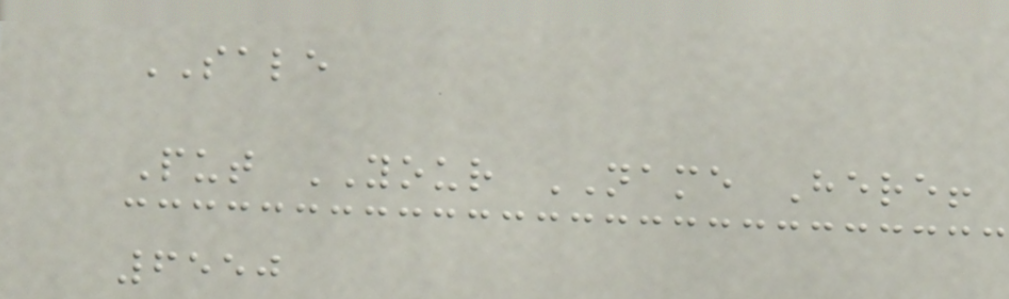SALE
Put YOUR NAME Here!
6550
